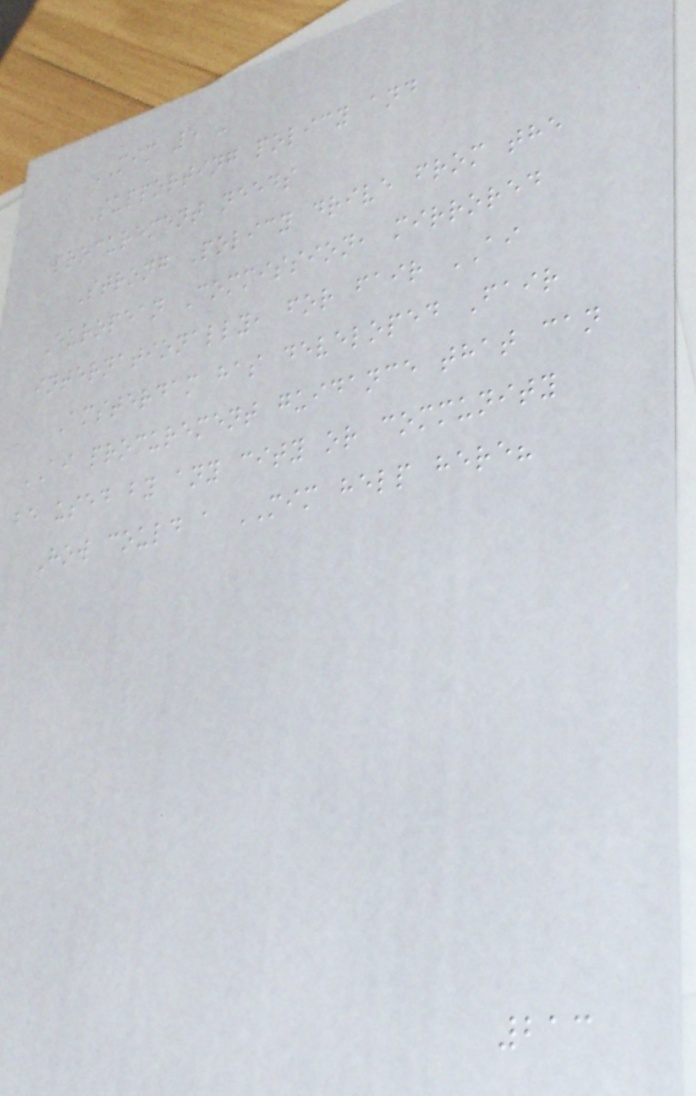MIM 5 -
Supporting policy and
procurement needs
Strong Policy drive from the
European Commission, mirrored
internationally, for fair AI
Amsterdam has developed Fair
AI procurement guidance that can
be used by any city or community
How could a MIM help here?
213
